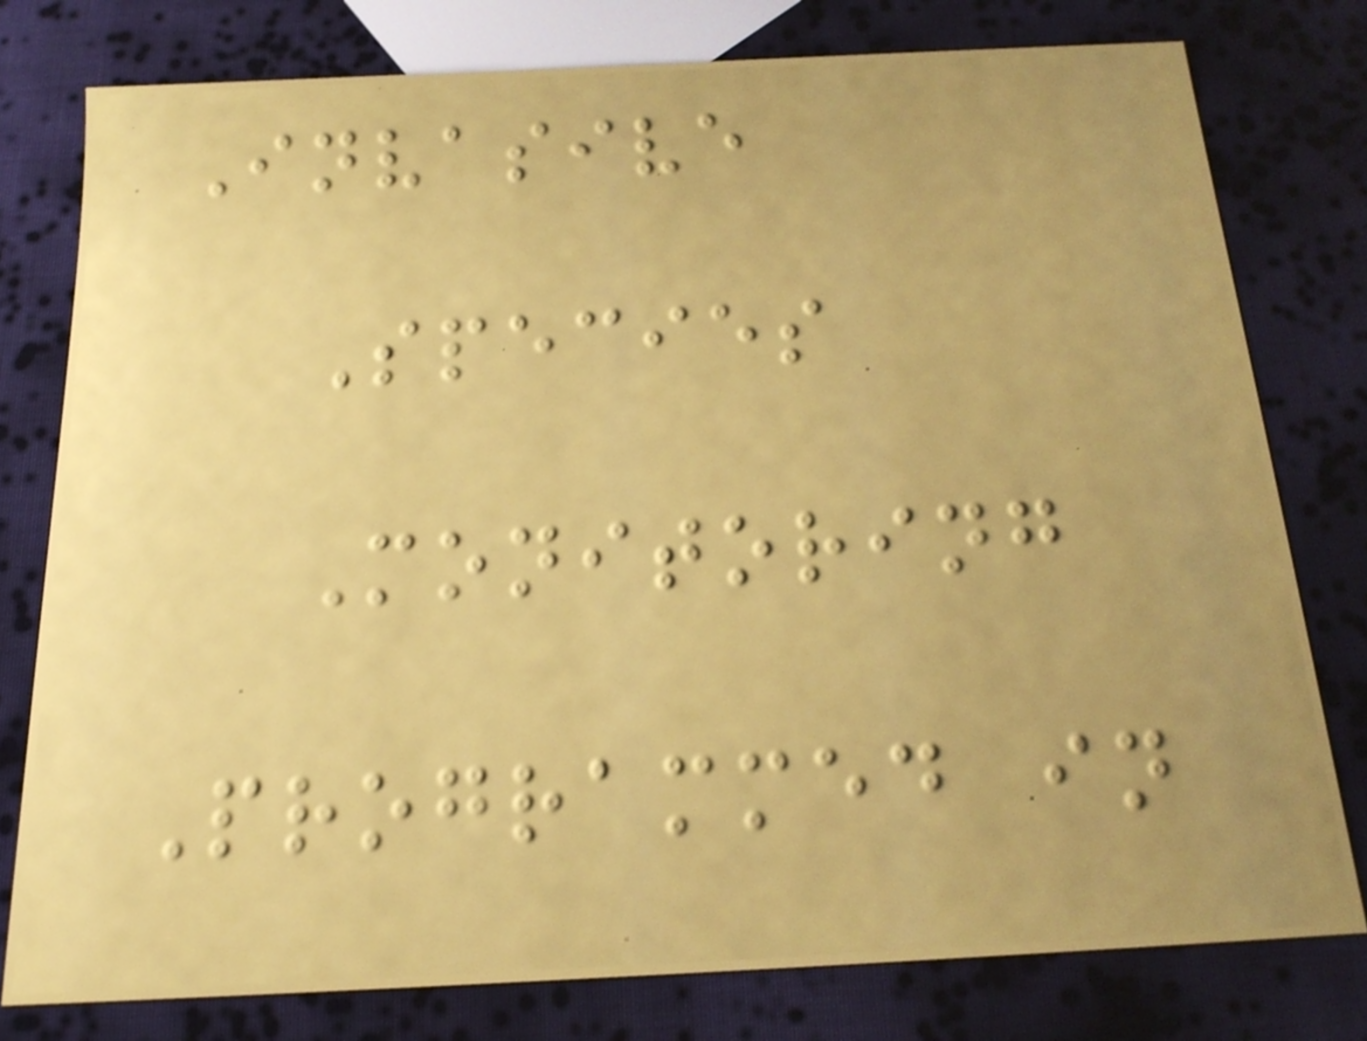Invasive
Species
Monitoring
Programmed in
